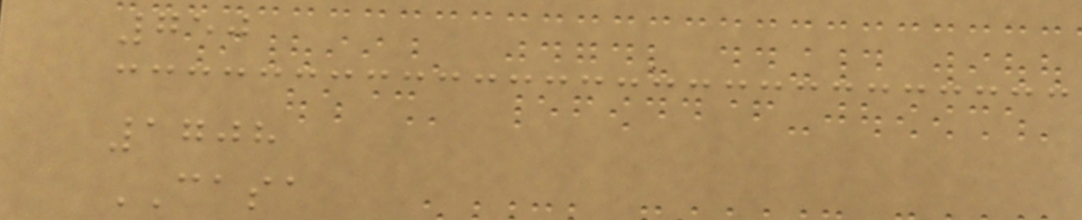750
1708
CASA
